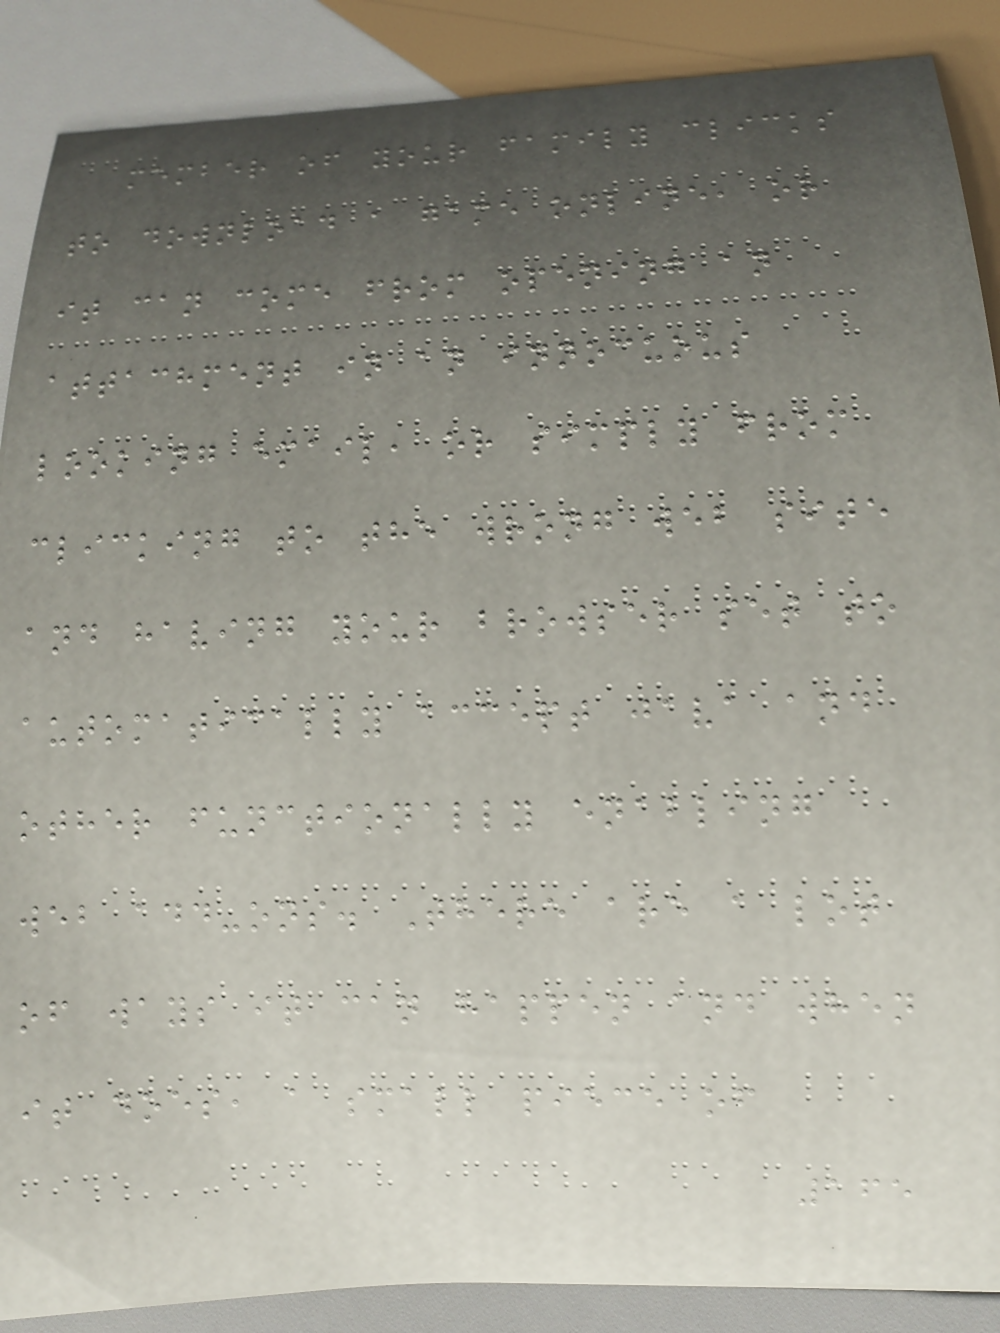member of your family clicks
to download a game online, or
it can come from opening an
attachment in an innocuous
looking email, or simply from
clicking to the wrong web site
and having your browser set to
automatically accept java and
other functionally enabling
web add-ons. There are a lot
of ways it can happen and when
it does, a small piece of
165
